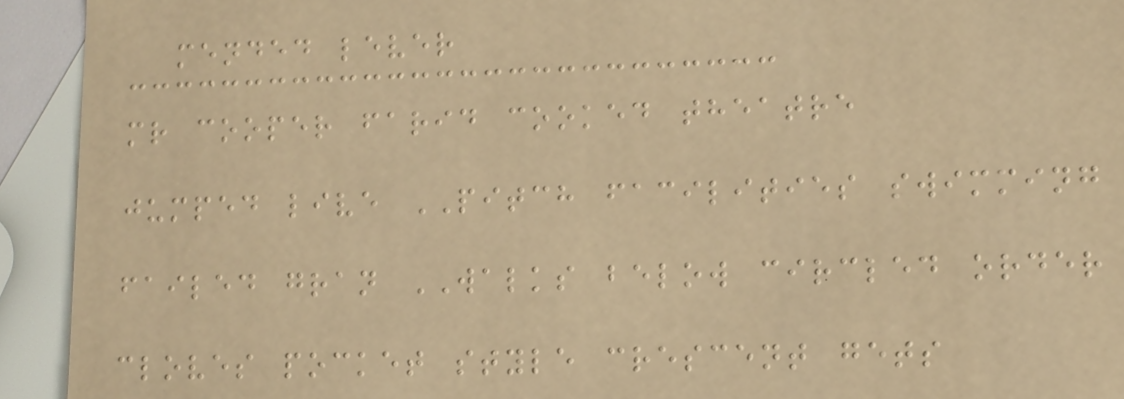mended lever
mr cooper farid cooked theatre
jumped live PITCH facilities swimming
failed gran WALKS below circled order
cloves pocket style crescent gets
